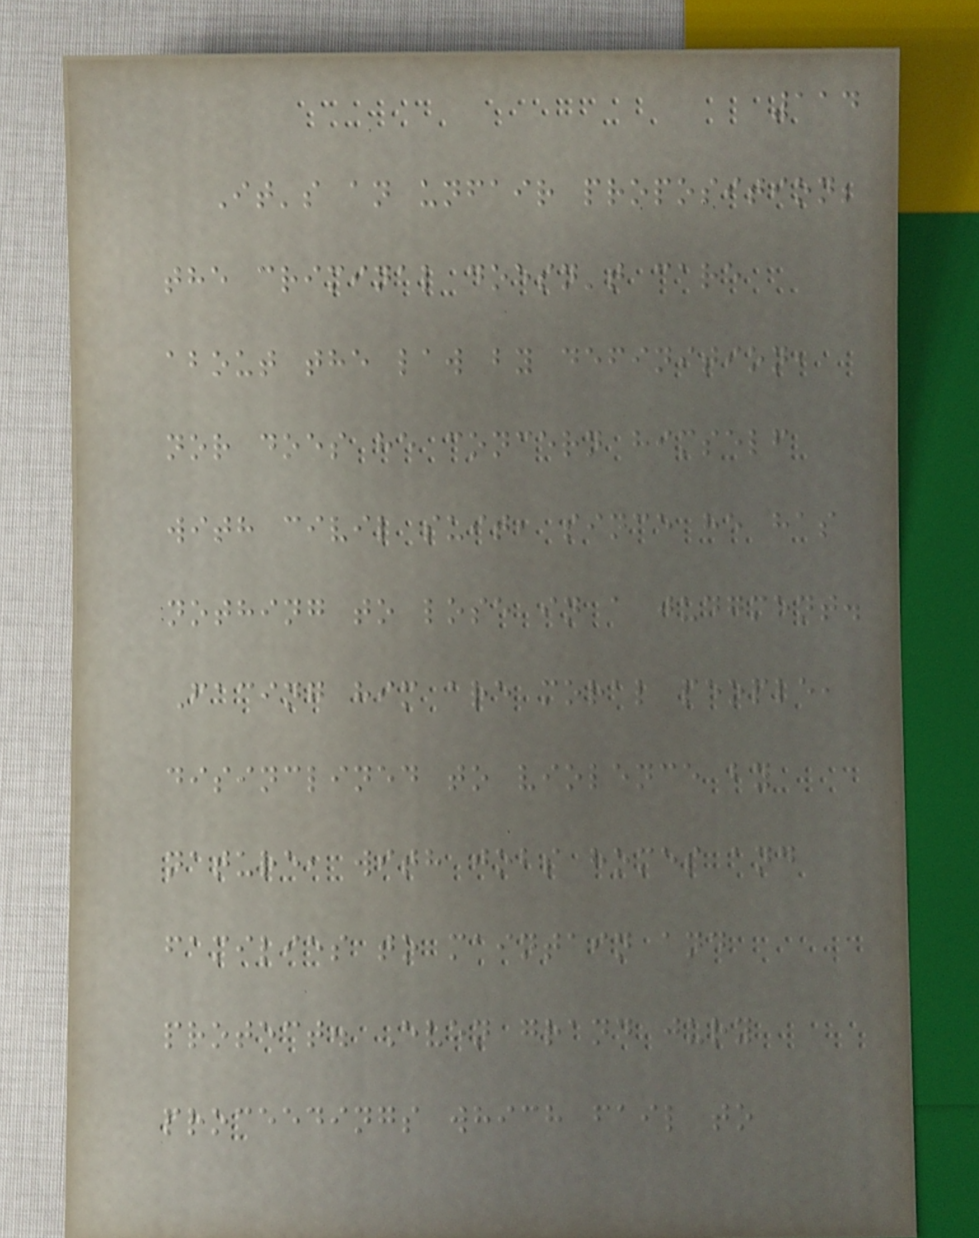114
It's an unfair proposition;
the criminal doesn't care
about the law by definition,
nor does he concern himself
with civil suit, since he has
nothing to lose in a judgment.
Facing him are moral people,
disinclined to violence by
nature, with jobs homes and
families to maintain and
protect. Even grand jury
proceedings which fail to
